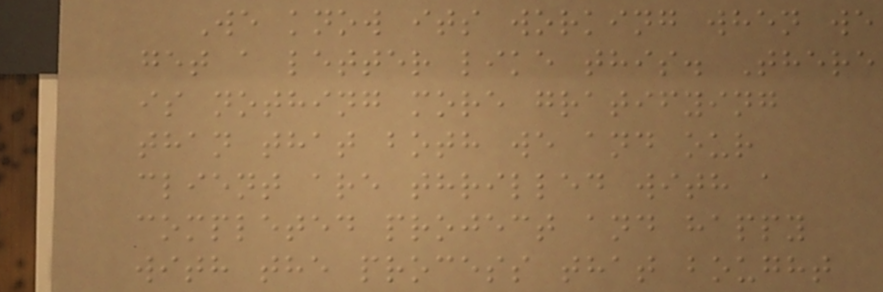We know its working when we
get a letter like this. There
is nothing more gratifying
than that both we and our
client are thrilled with a
completed project and happy
with the process that bought
